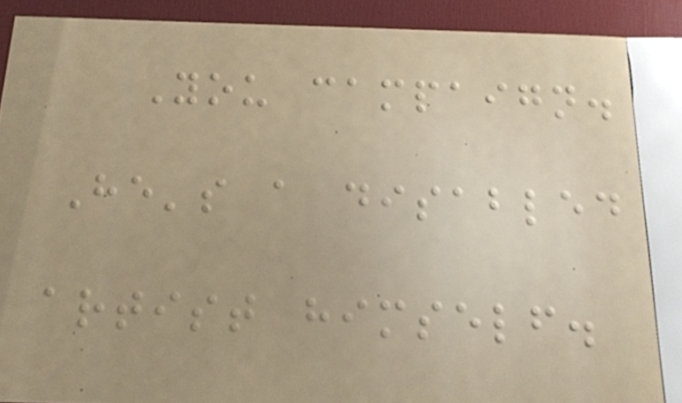You campaign.
He's a disabled
artist himself.
